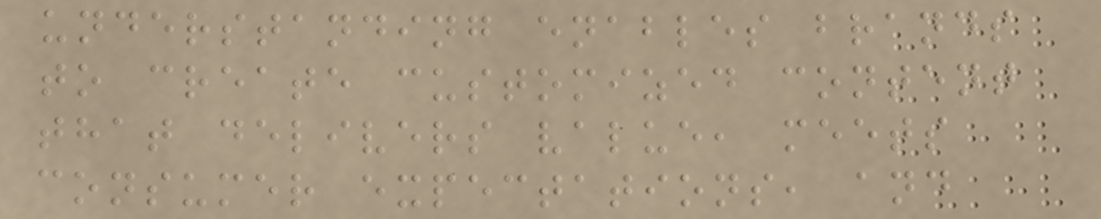understanding enables brands
to create customized content
that delivers value, meets
consumer expectations, and
